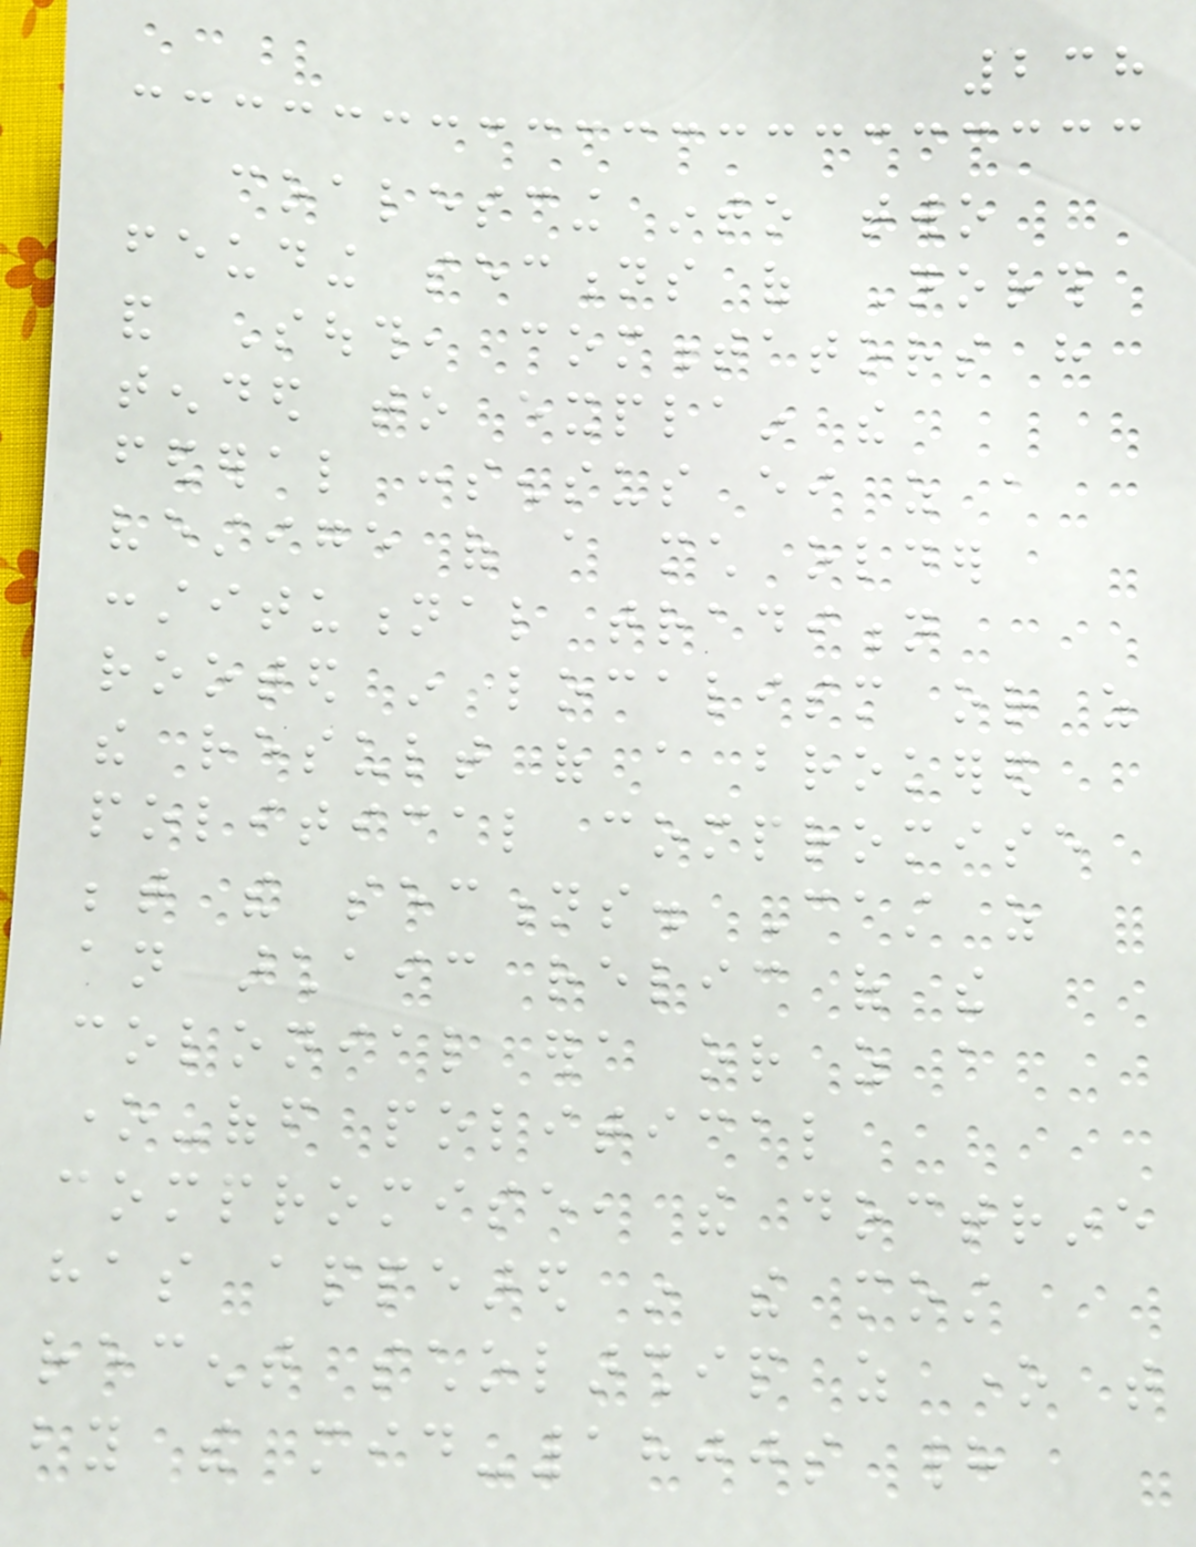238
coalescing into two
feuding sections of North
and South, commentators have
tended to explain the
federal consensus either as a
vestige of a much older
constitutional tradition
rooted in localism or as
the result of a brokered
political compromise
between the sections. Cast as
an archaic relic of the
colonial era or as a
one-off political
compromise, the doctrine
has appeared in the most
recent scholarship as one that
by the mid-1800s had
